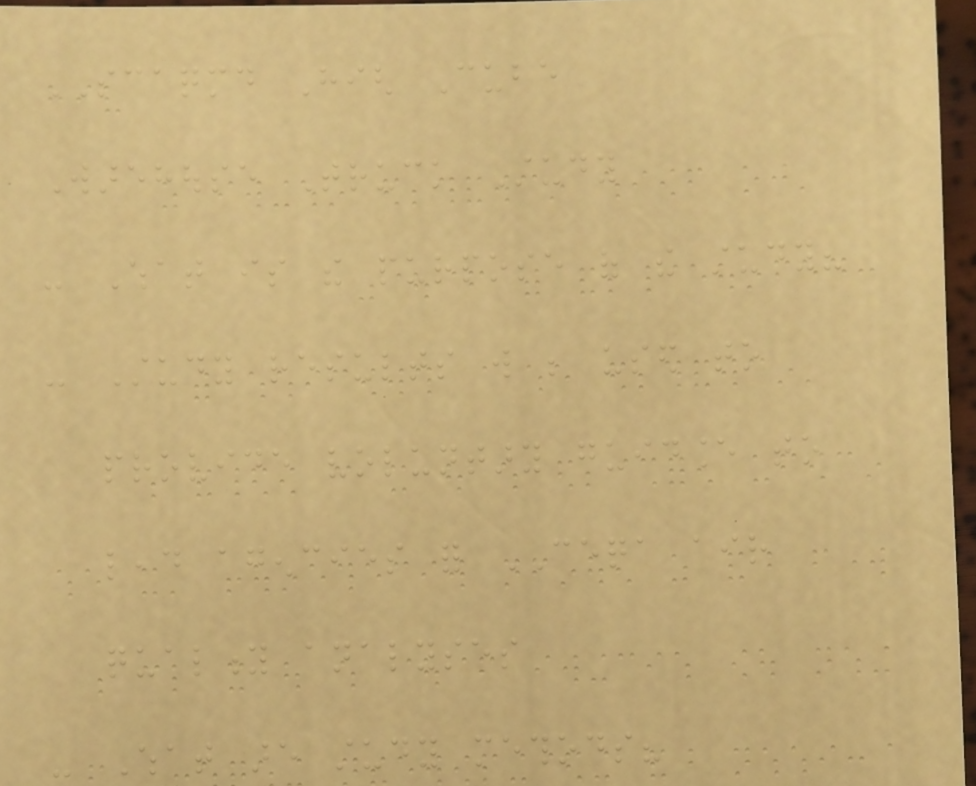SCAQMD High Cube
Warehouse Truck Study
- What is the purpose of the study?
- Study results will be used to
provide voluntary guidance to
lead agencies for CEQA air
quality analyses
- What are study methods?
